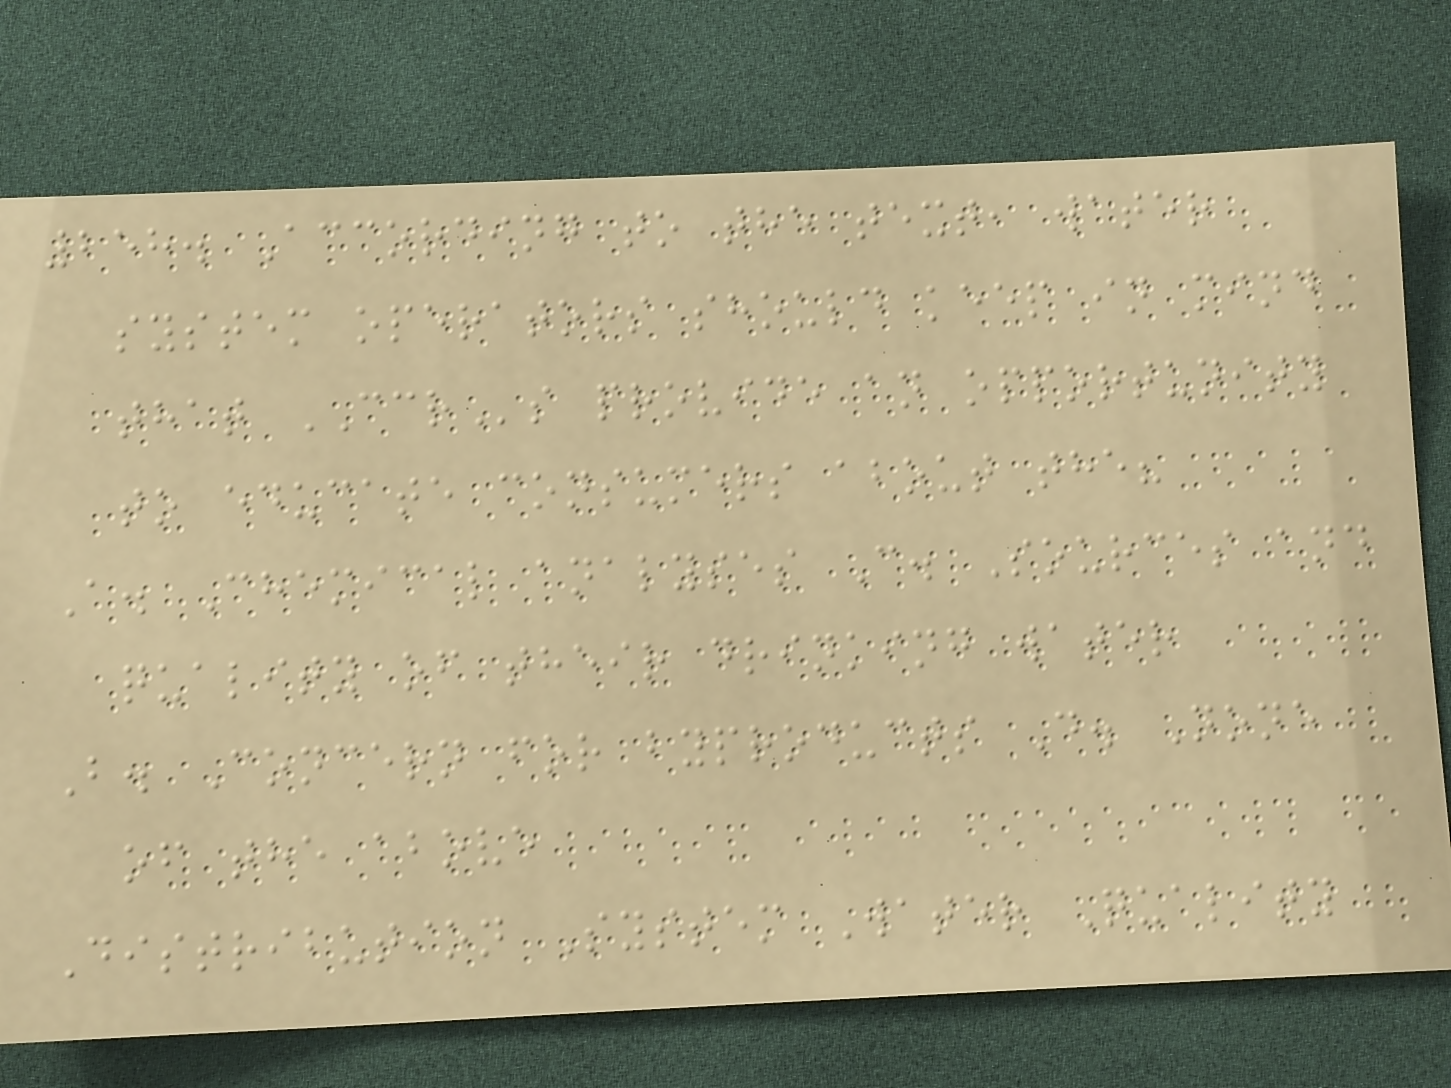258. According to the text, water
system operators should keep in mind
that CCRs provide an opportunity
to educate consumers about the?
A. Chemical analyses C. Sources and
quality of their drinking water
B. Concern for byproducts D. None
of the above
Distribution System Water Quality
